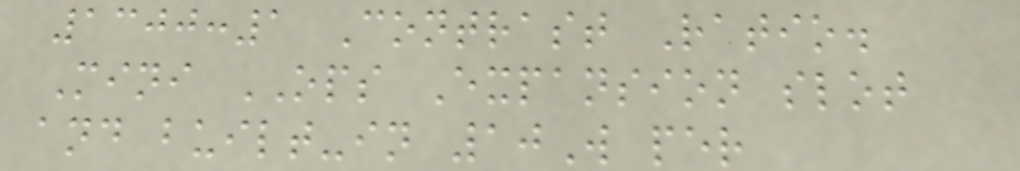1300:1 Contrast Ratio.
Mini OPS Expansion slot
and built-in 10W per
